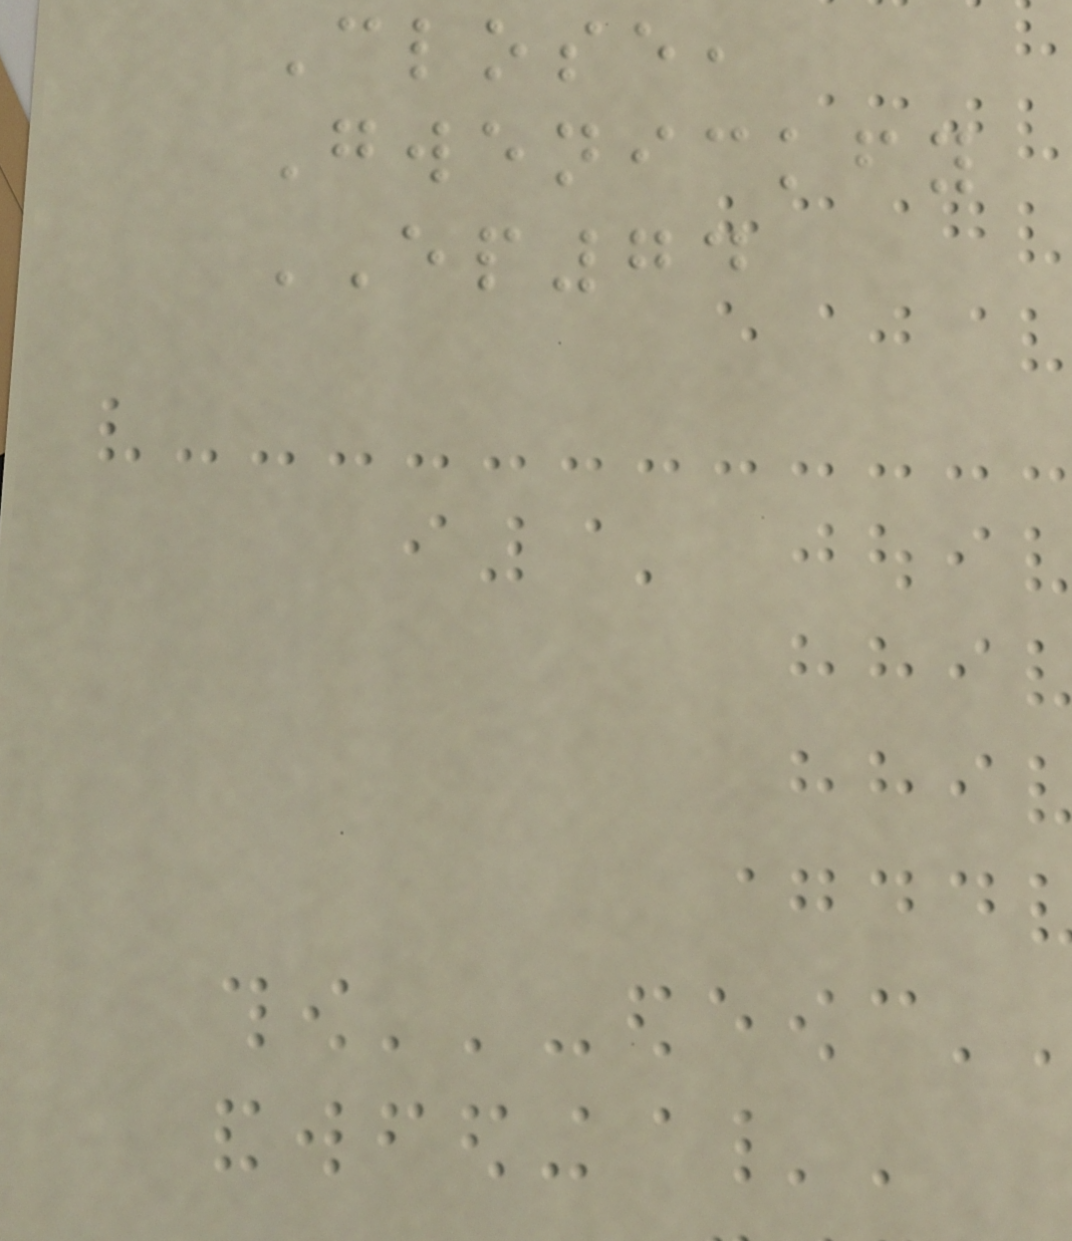Close,
Gwenickfy
EP74
